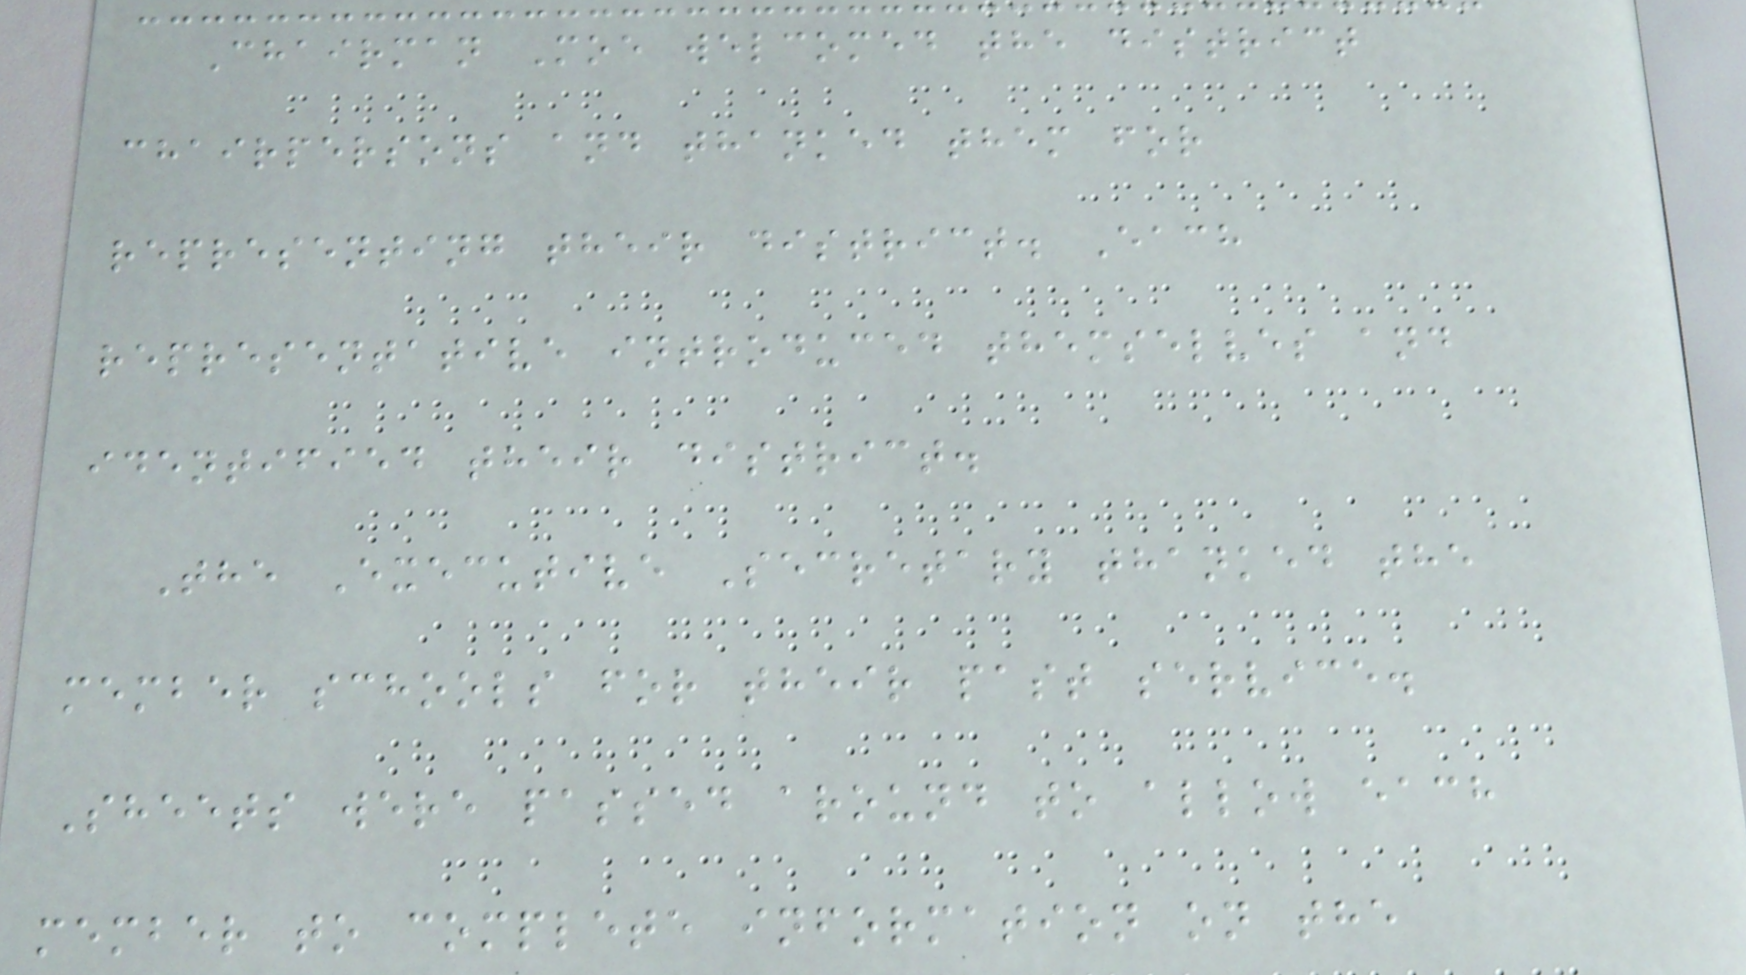Chairman Moe welcomed the district
chairpersons and thanked them for
representing their district. Each
representative introduced themselves and
identified their district.
The Executive Secretary thanked the
member schools for their past service.
Sheets were passed around to allow each
member to complete information on the
